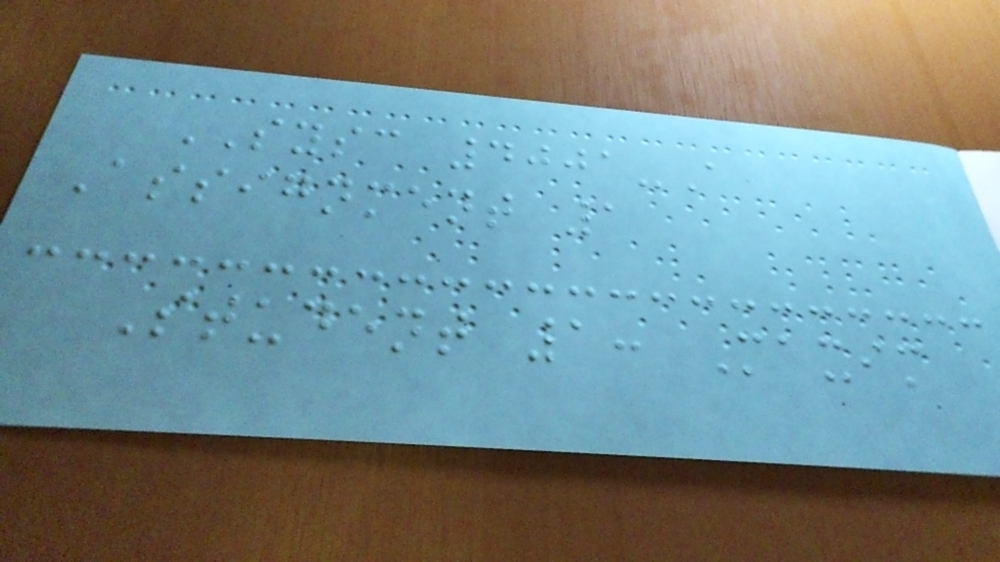SYSC 4001-A
Assignment 1
Student 1: Maxim
